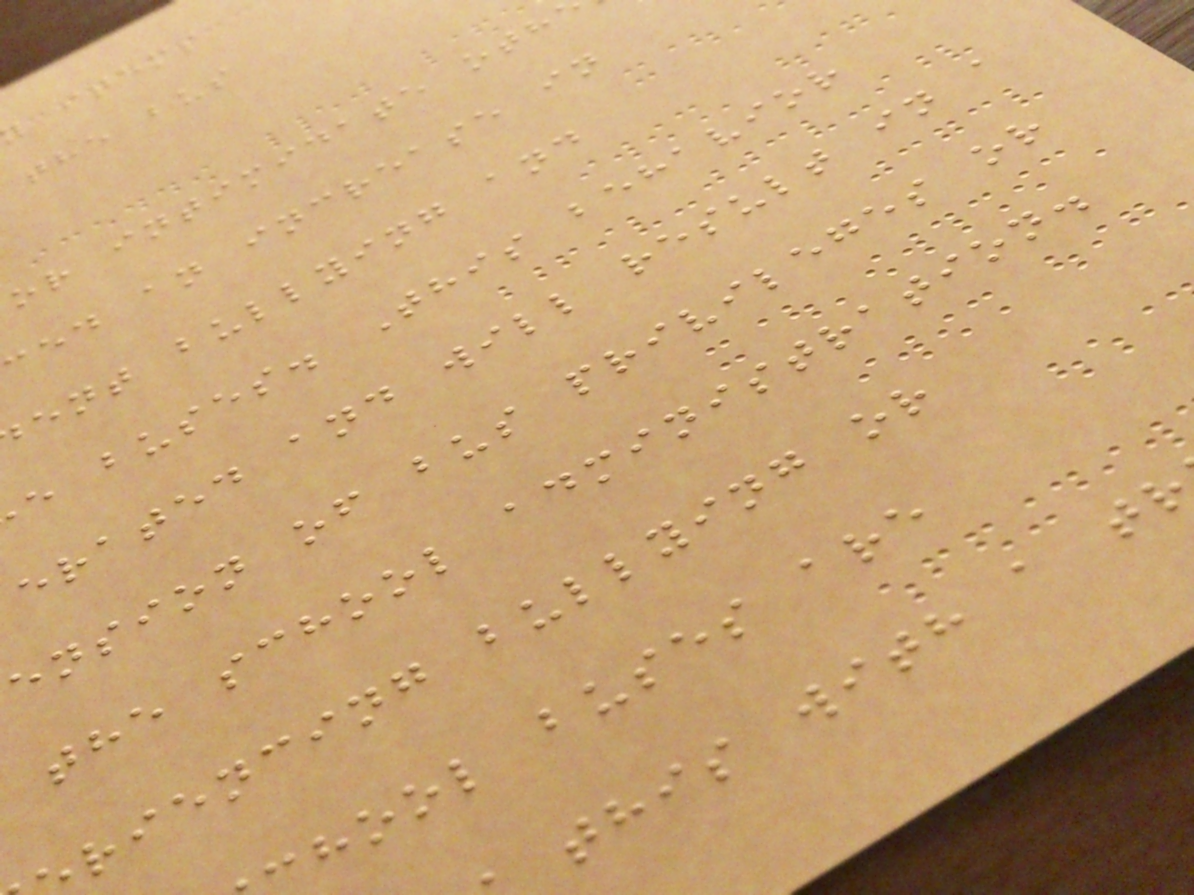the bus
or intimidate
ced an increase in
ent bullying and
e buses. This behavior
erated and will result in a
ension of bus privileges or
the school administration.
riencing bullying or
hool buses are
this with a t
